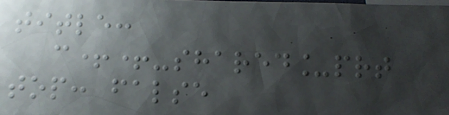title:
c++-shared_prt
top: false
